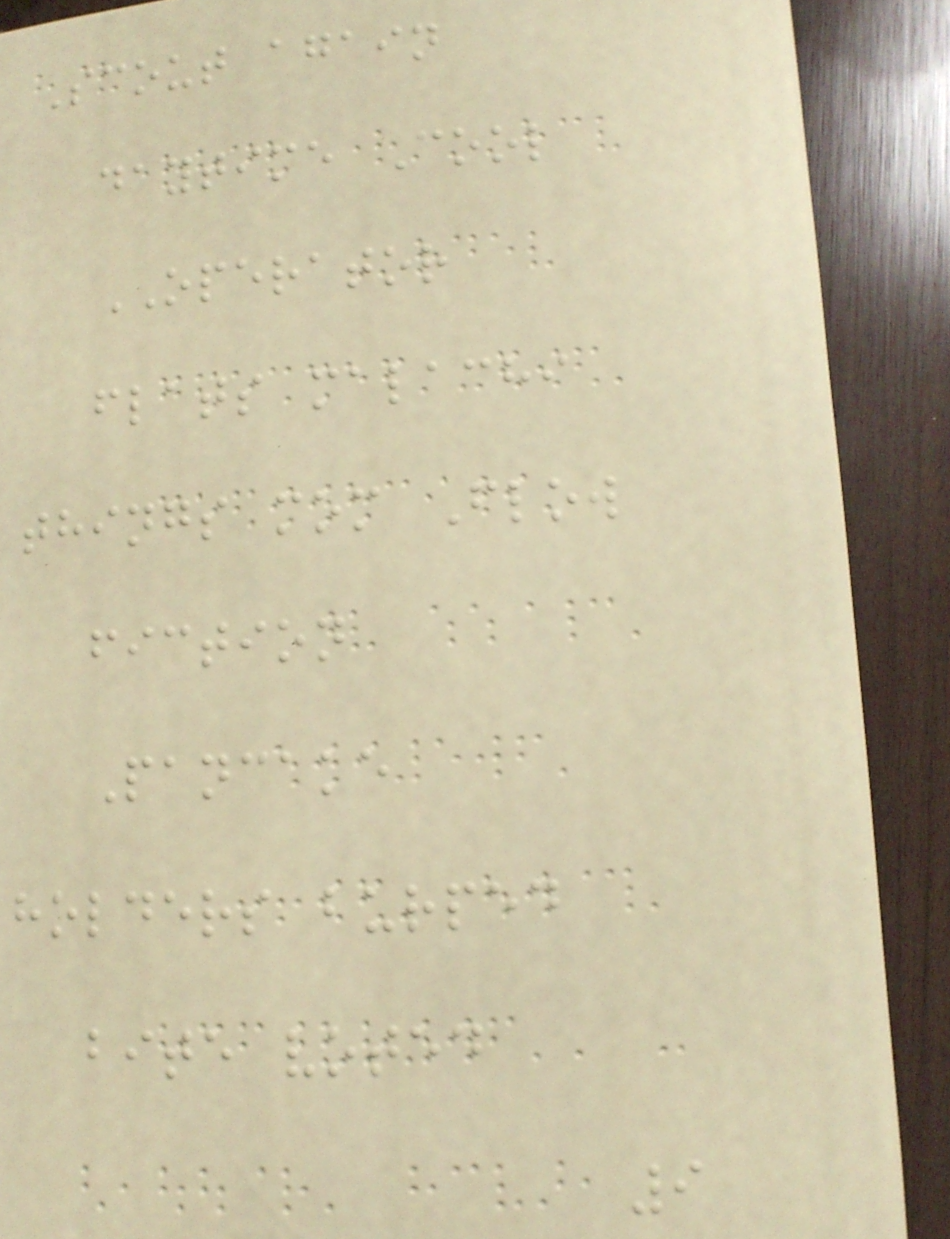Scout again
daytime Cool
OPERATOR
flats malachi
things mom Flow
fiction
Pancake
holders burped
bite voted
9
